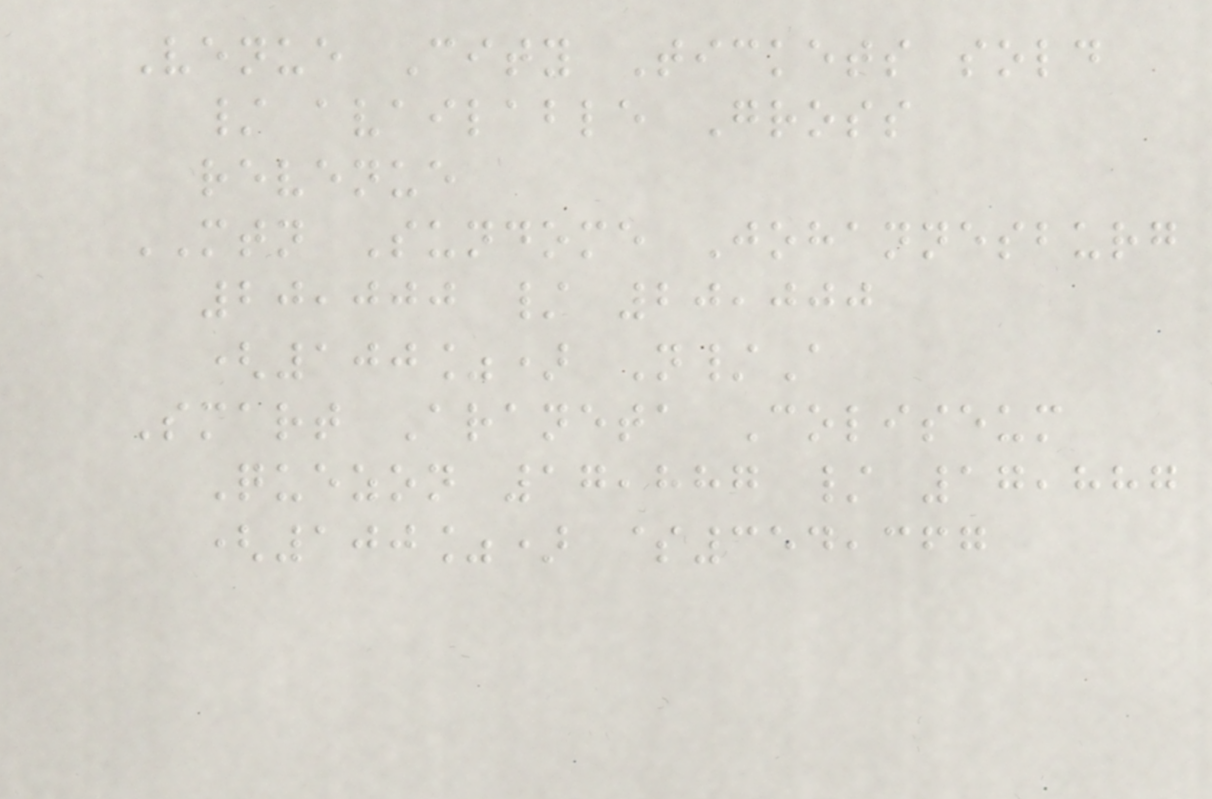Venue City Tickets sold
/ available Gross
revenue
MTN Sundome Johannesburg
20,000 / 20,000
(100%) N/A
Smart Araneta Coliseum
Quezon 17,887 / 17,887
(100%) $354,367
